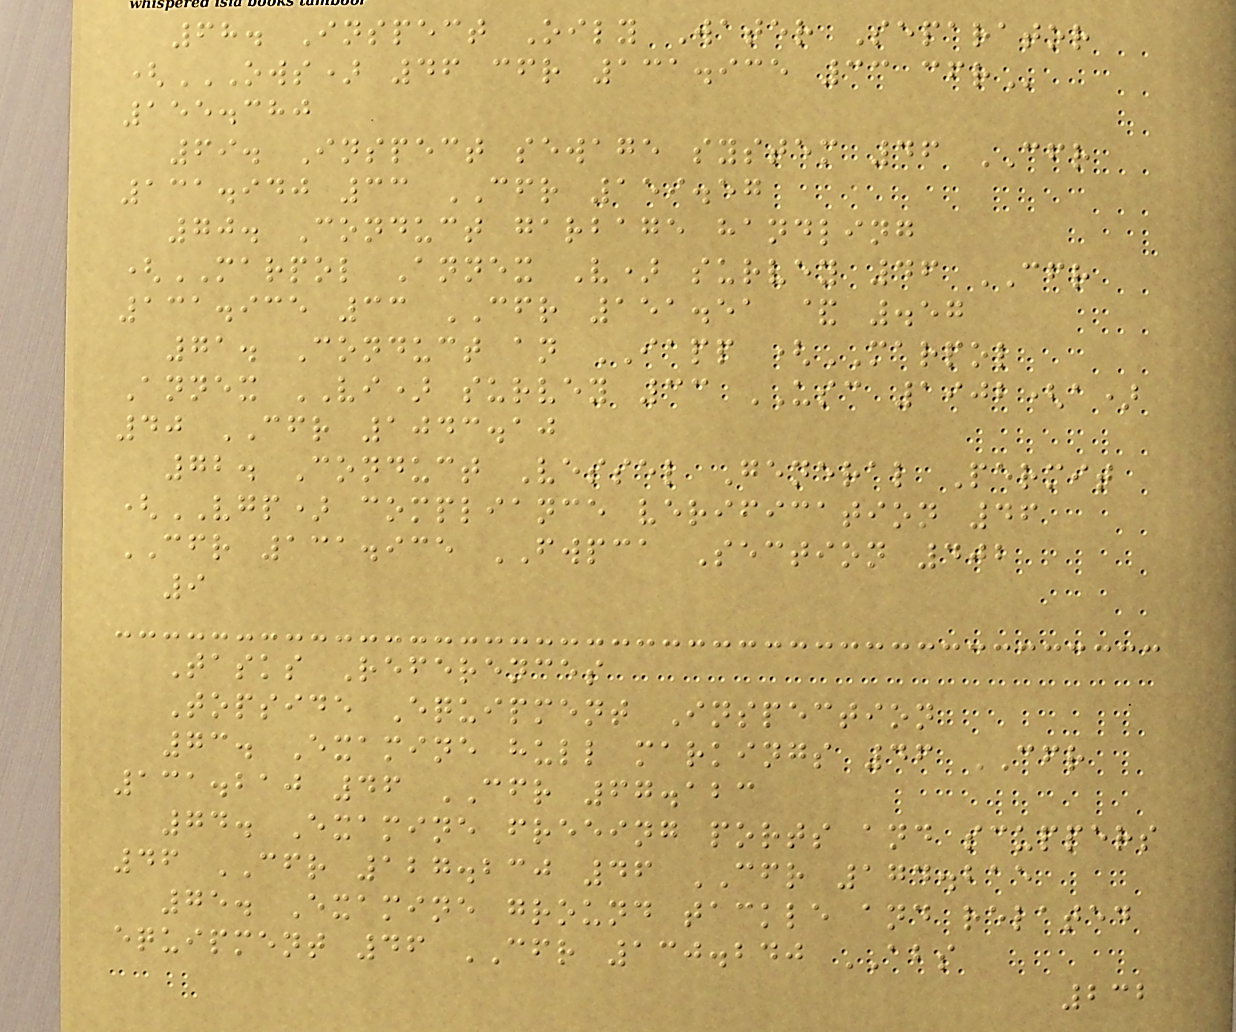68. Inspect Oily Water Separator
(OWS) 46 CFR 131.935 33 CFR
155.380
69. Inspect sewage system 46 CFR
131.940 33 CFR 159.57
70. Conduct garbage handling
(MARPOL Annex V) survey 46 CFR
131.935 33 CFR 151.51 & .57
71. Conduct an IAPP (MARPOL
Annex VI) survey 33 USC 1902(a)
40 CFR 1043.10
72. Conduct Vessel General Permit
(VGP) compliance verification 46
CFR 131.935 FWPCA Section 402
9
Tasks References
Topside Equipment Inspection
73. Examine hull markings 46 CFR
131.210 46 CFR 67.123
74. Examine freeing ports and scuppers
46 CFR 127.230 46 CFR 174.215
75. Examine ground tackle and related
equipment 46 CFR 130.240 ABS
232
